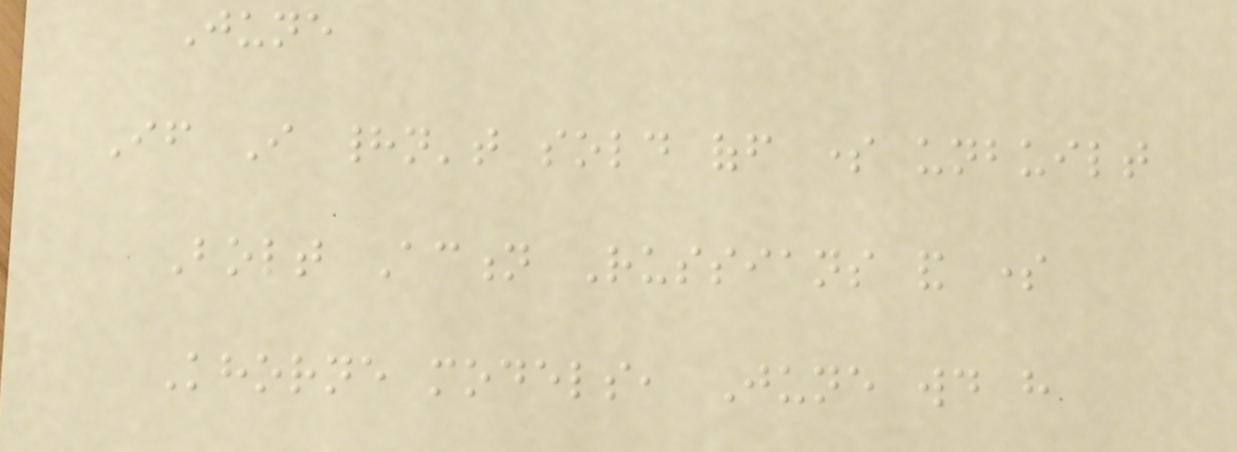June
If I hadn't sold off some unbuilt
Bolt Action Russians and some
Khorne models, June would have
